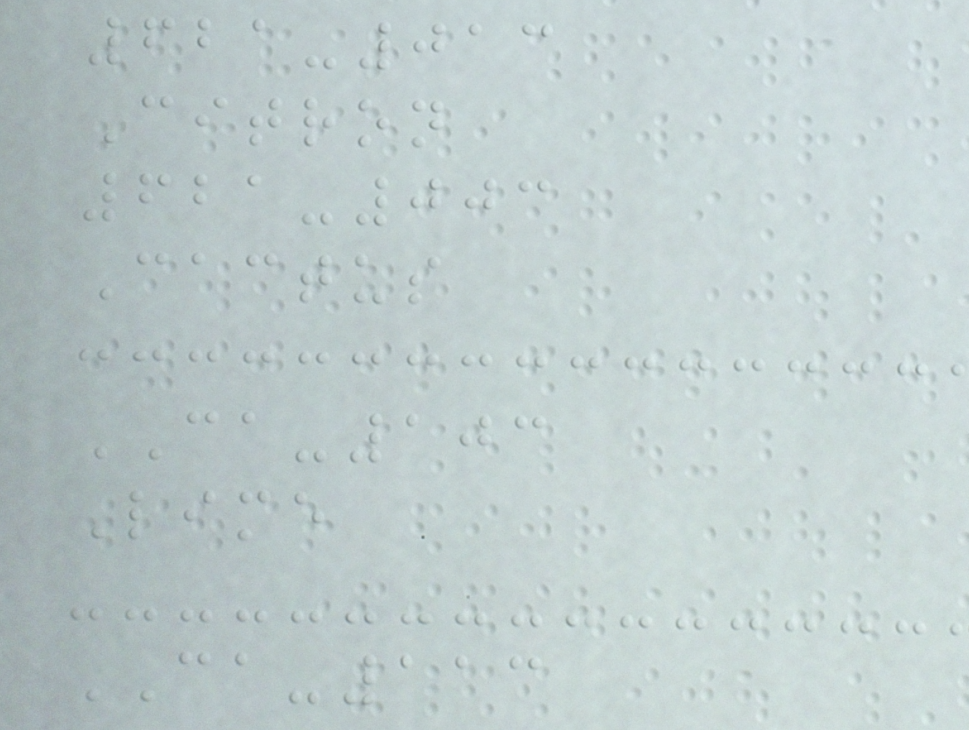621-013
Citron
621-003
Cactus
CA-103
Lime
CA-113
